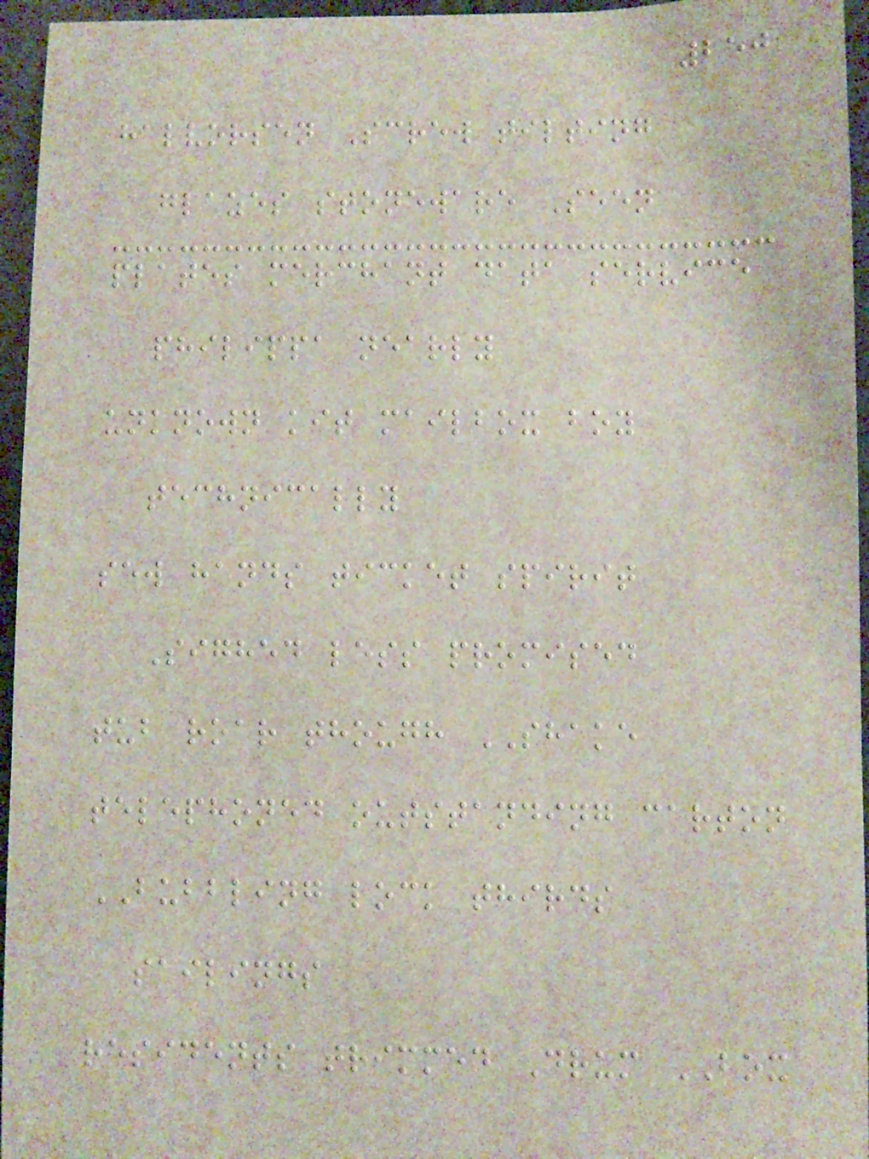250
halvorsen Screw tilting
glazes stoneware Seen
plates merchant data service
philippa nearly
unknown kit mailbox boy
technically
sew hands ticket spirit
Sighed less promised
tub roar though SHAKE
telephoned outstanding carton
BUBBLING lock thirds
sailings
residents trimmed Drum BOX
